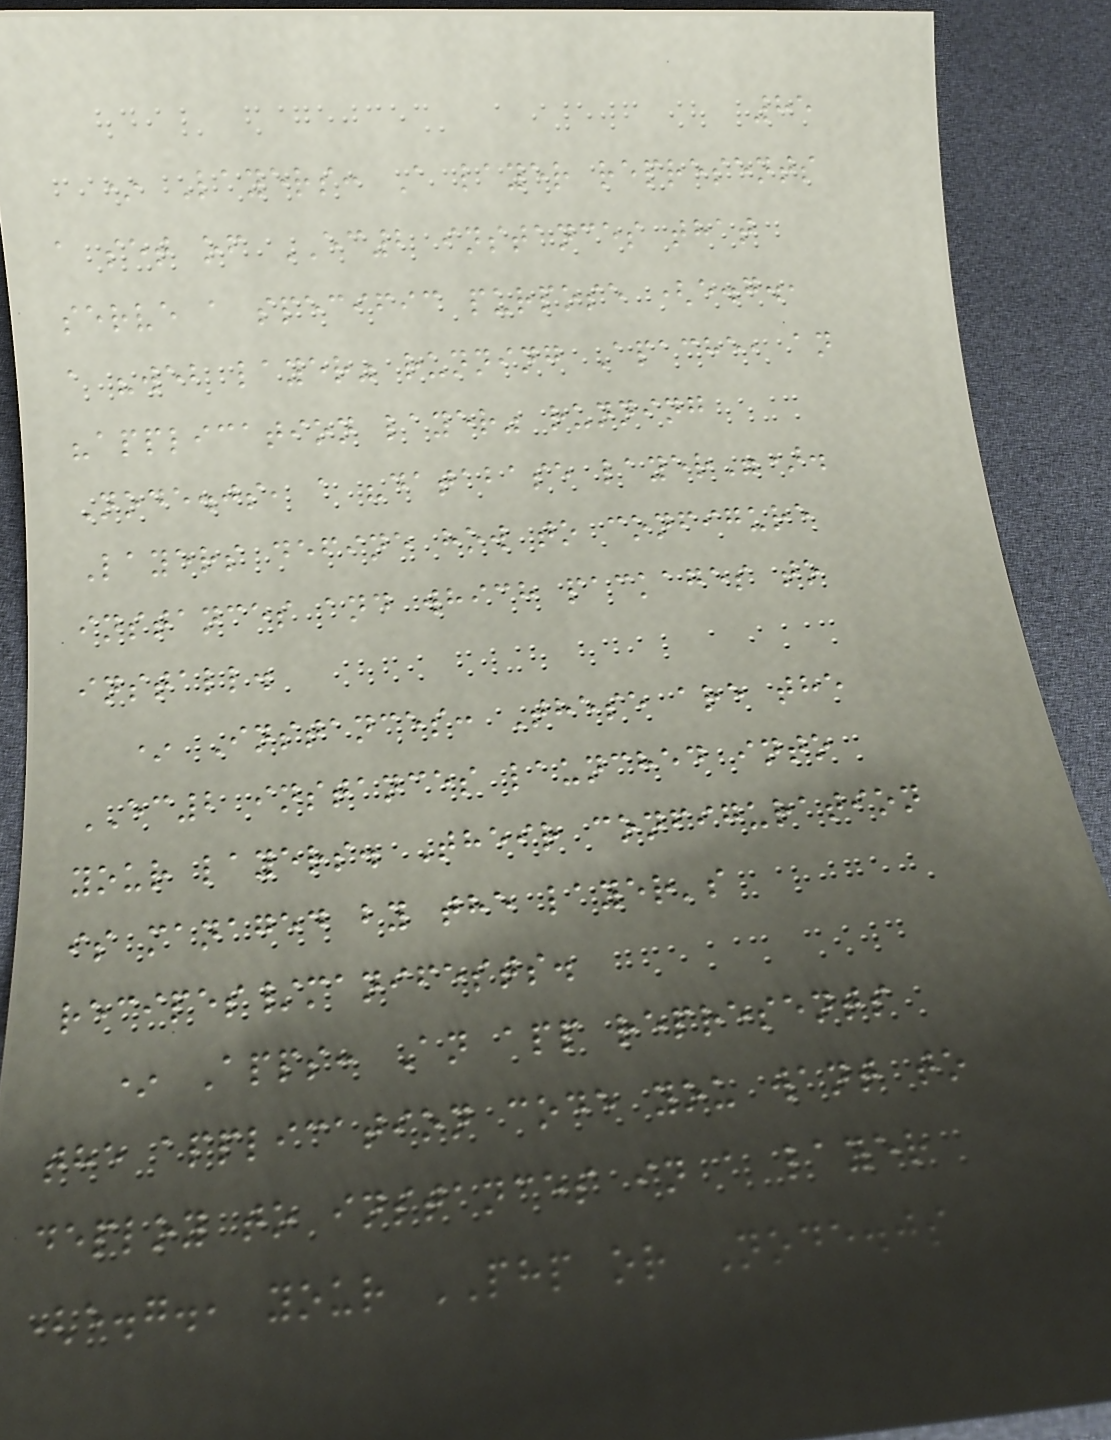85
* Layers: A layer represents
a set of EC2 instances that
serve a specific purpose (e.g.,
a "web layer" running Apache, an
"application layer" running
Node.js, a "database layer").
Layers define how to configure
instances and which packages to
install.
* Instances: These are the
EC2 instances launched into
your layers. Their configuration
is managed by the layer's
recipes/manifests.
* Apps: An app represents
the application code you want to
deploy to instances in a layer
(e.g., your PHP or Node.js
